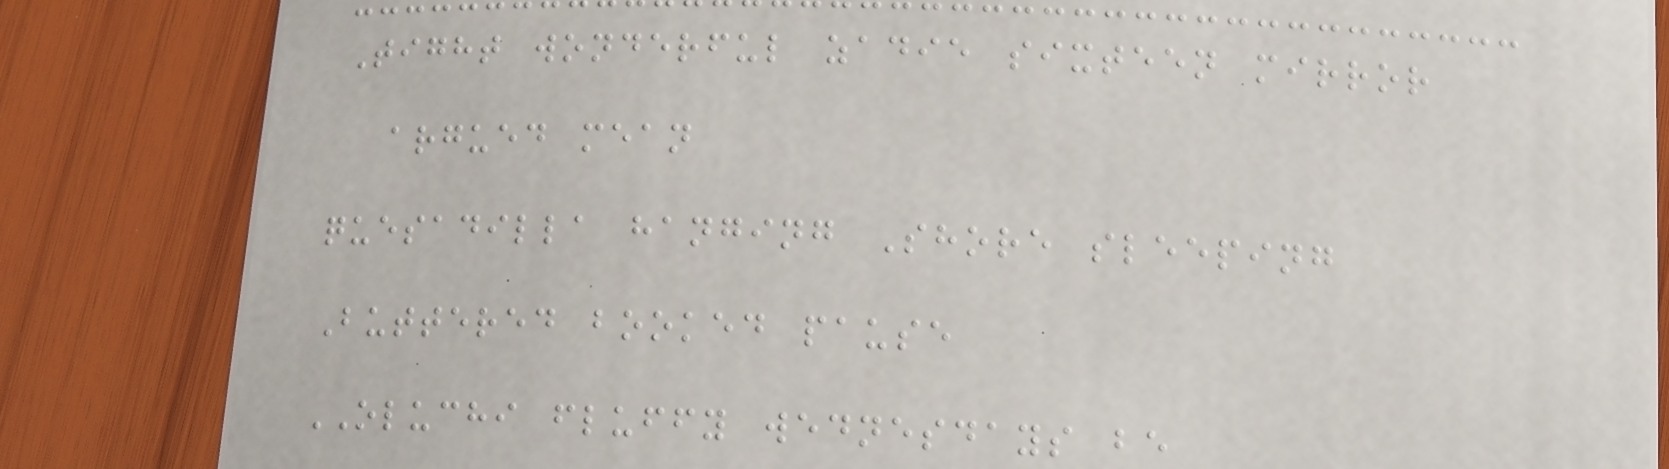Tight wonderful zadie sixteen mirror
argued mean
quesadilla hanging Shore sleeping
Buttered booked pause
OLUCHI fluffy wednesdays be
